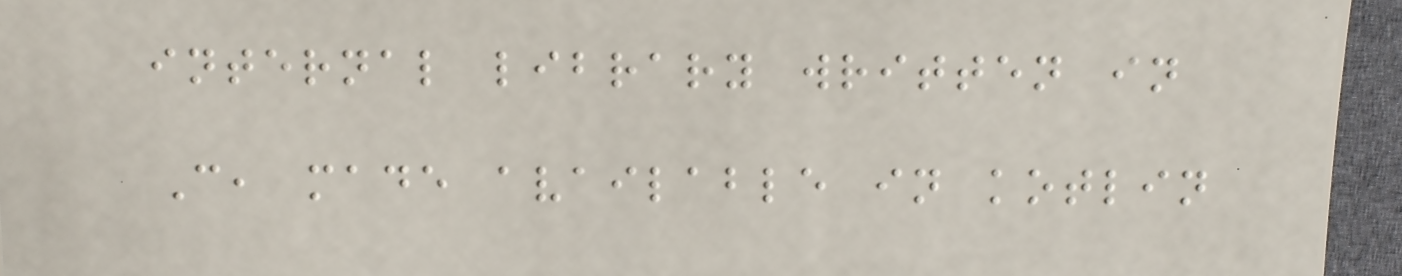internal library written in
C, made available in kotlin
